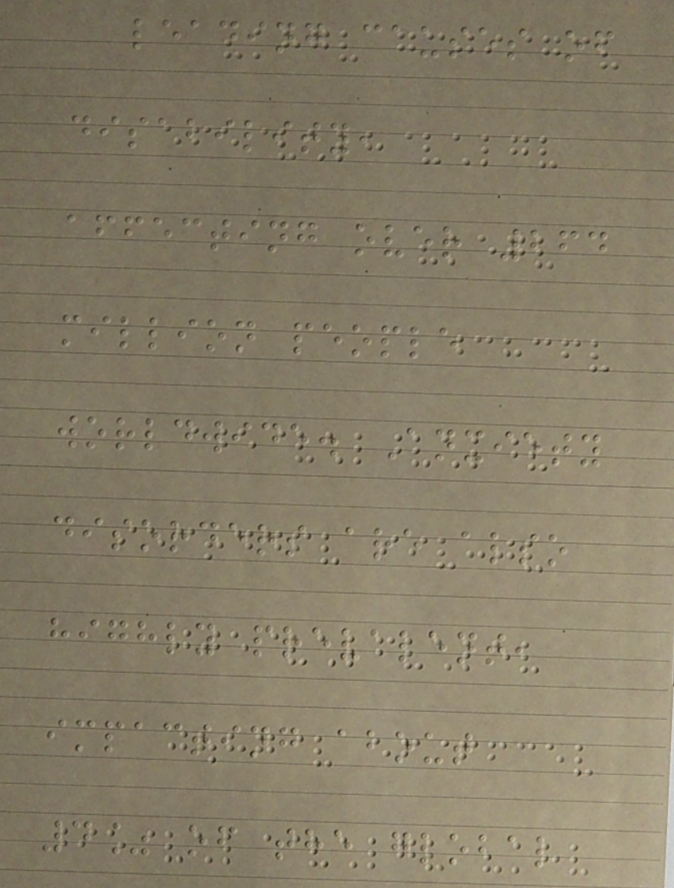leading causes of
disability,
affecting over 264
million people
worldwide. Anxiety
disorders are also
highly prevalent,
impacting about
4% of the global
